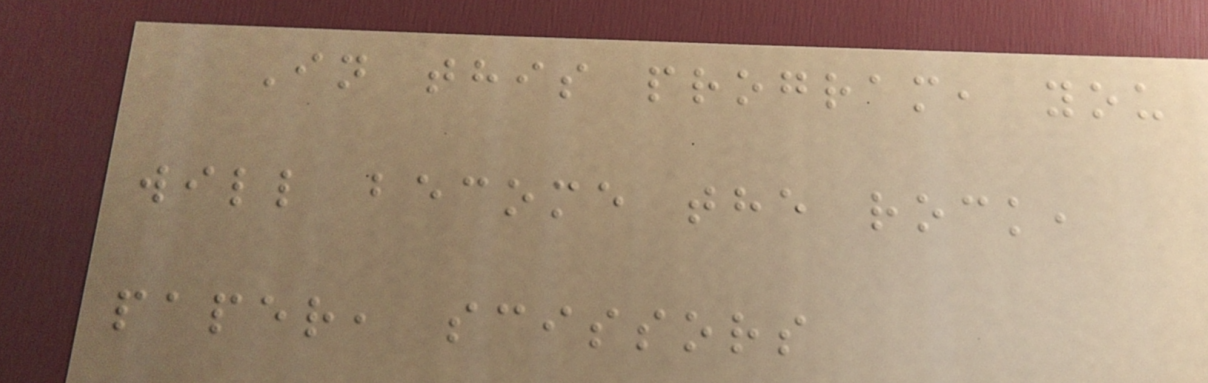In this program, you
will become the rock,
paper, scissors
